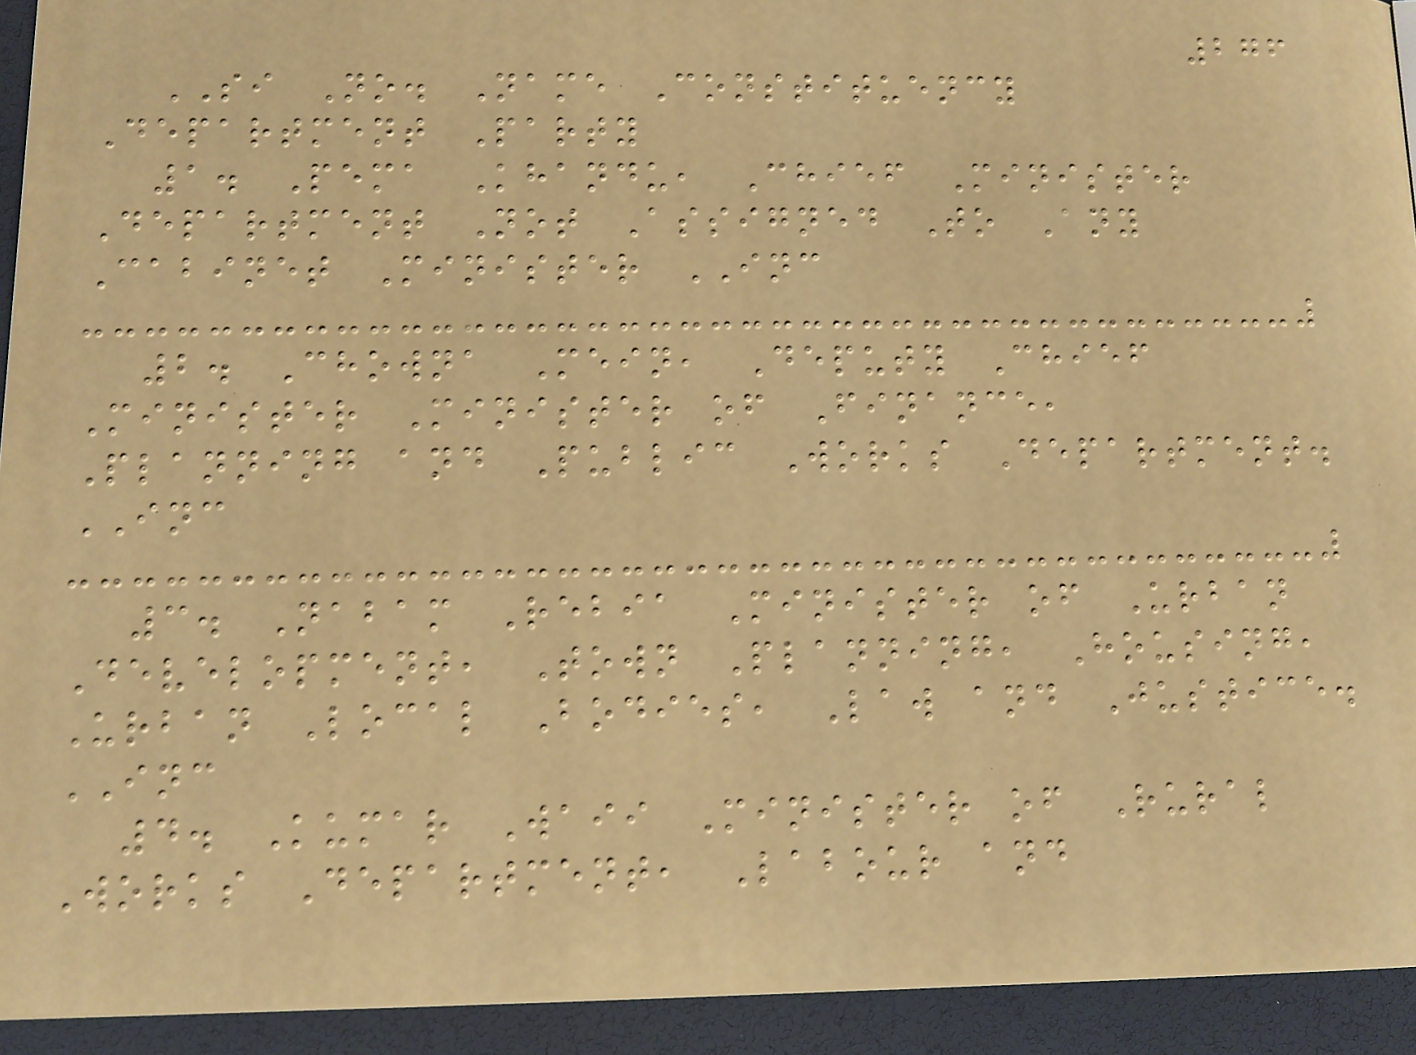276
SI No. Name Constituency
Department Party
1. Pema Khandu, Chief Minister
Department Not Assigned To Any
Cabinet Minister INC
2. Chowna Mein, Deputy Chief
Minister Minister of Finance,
Planning and Public Works Department.
INC
3. Nabam Rebia Minister of Urban
Development, Town Planning, Housing,
Urban Local Bodies, Law and Justice.
INC
4. Kumar Waii Minister of Rural
Works Department, Labour and
